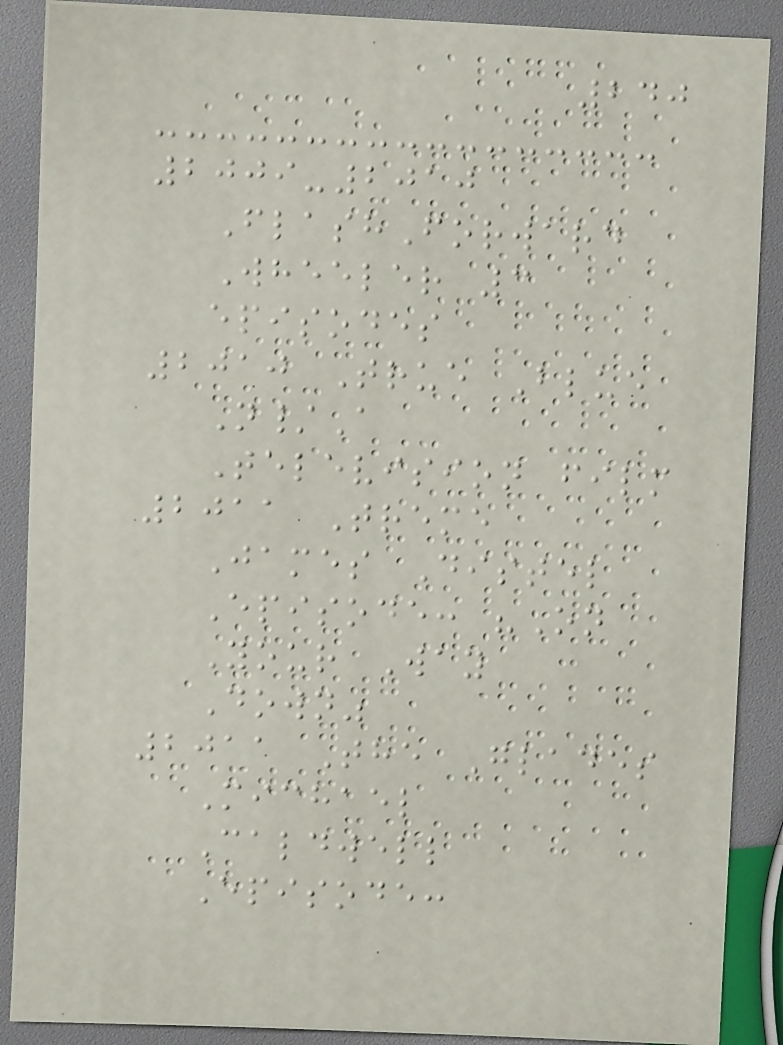240
2009-2010
FlashForward
Wheeler 3
episodes
2010 True Blue
N/A
Television film
2011 Treme
James Distel
Episode: "On
Your Way
Down"
2011 The Glades
Michael
Caldwell
Episode:
